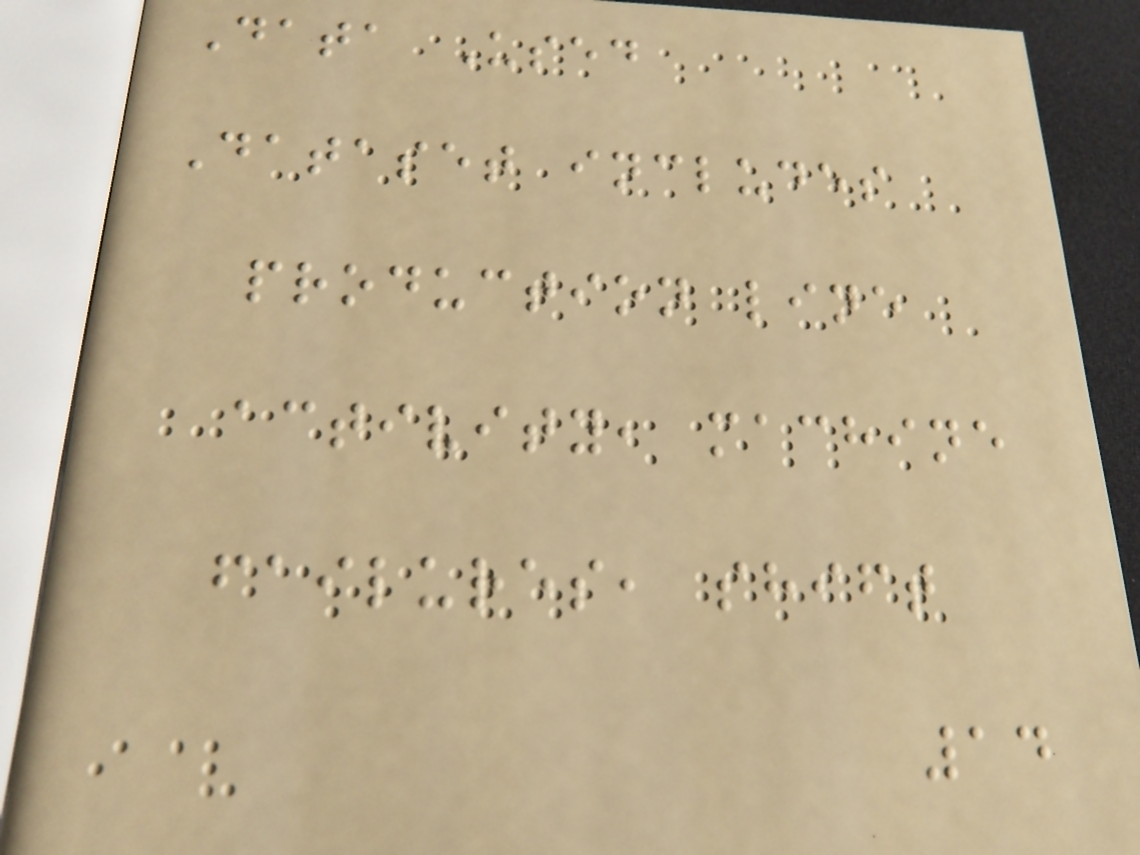Data Used
Dataset includes
production line
activity, machine
failures, shift
14
